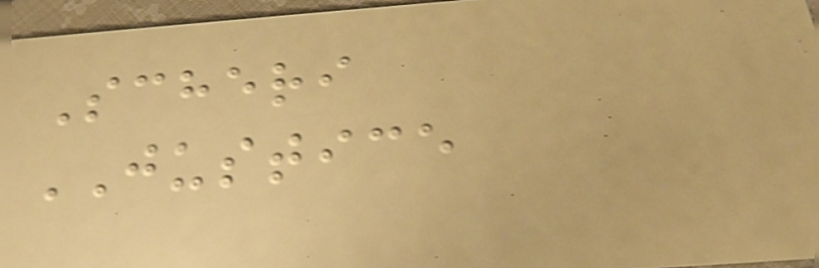Scheri
JUSTICE
